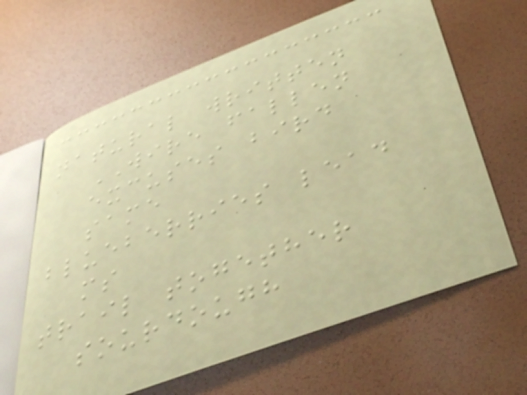natural written
WIRE fallen
excuses bird
same
blueberries lead
ms
trail together
sourdough
